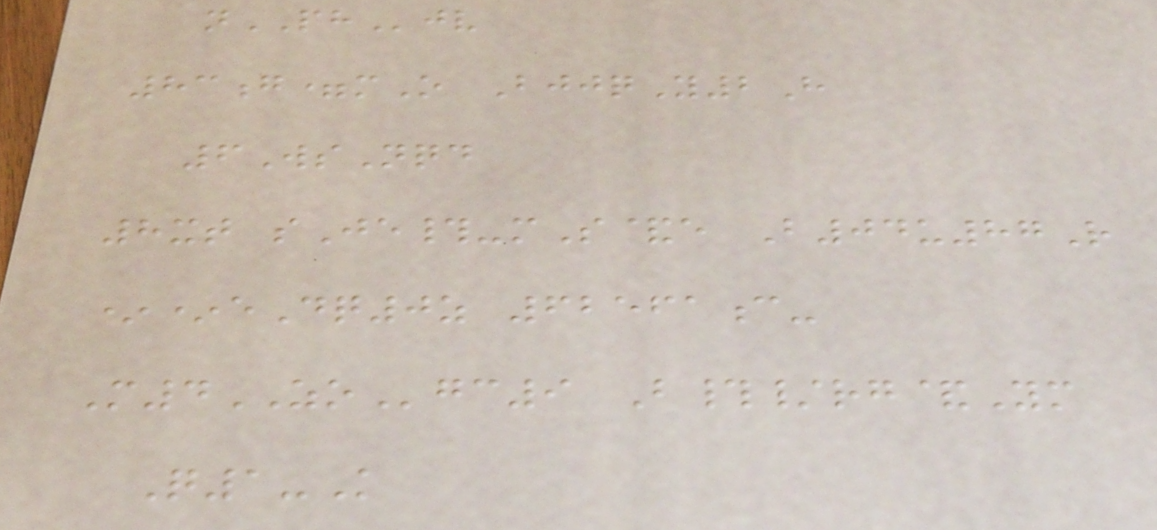nPHjv
83g=mO BjjqY2H
6WsNqd
8xt sJe#-mS&e B04u87R
**eDq0z 62561c-
M4ZOgc9 B#/rg&Ym
Q1-K
